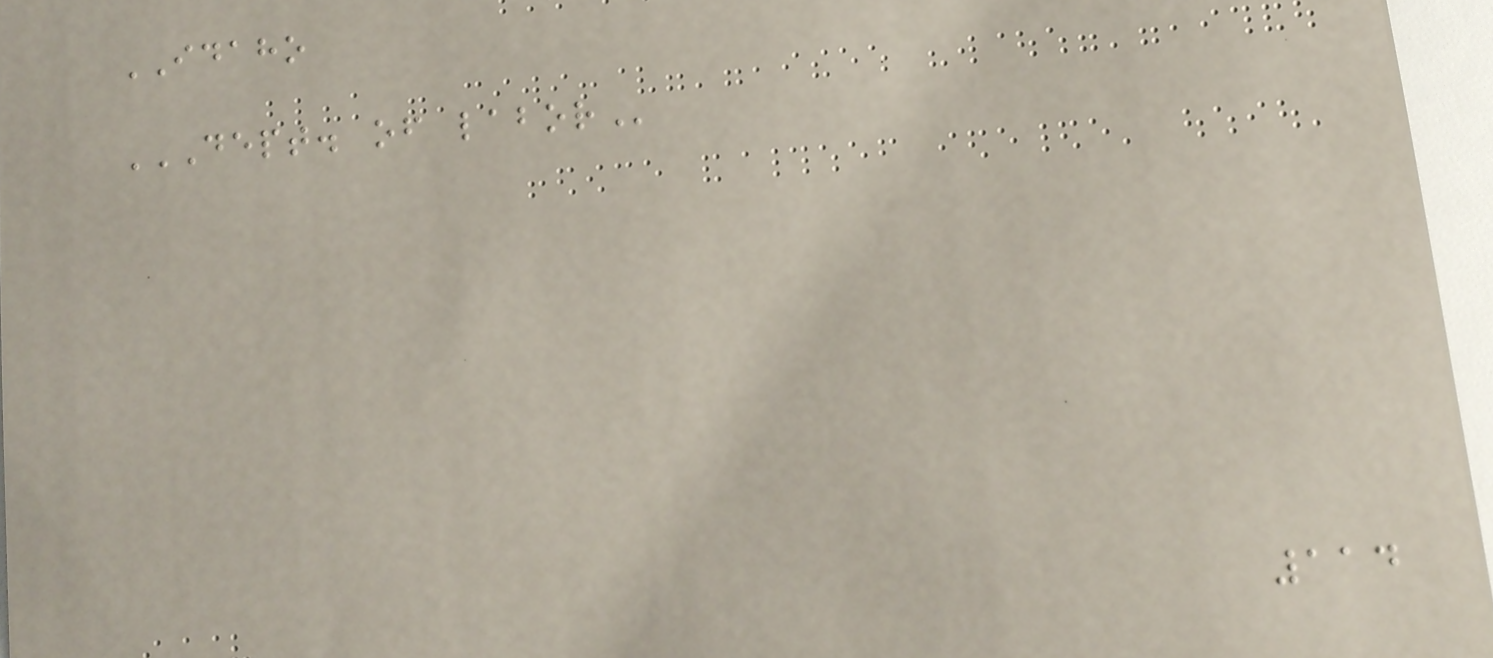IDAHO
DEPT. OF LABOR
114
